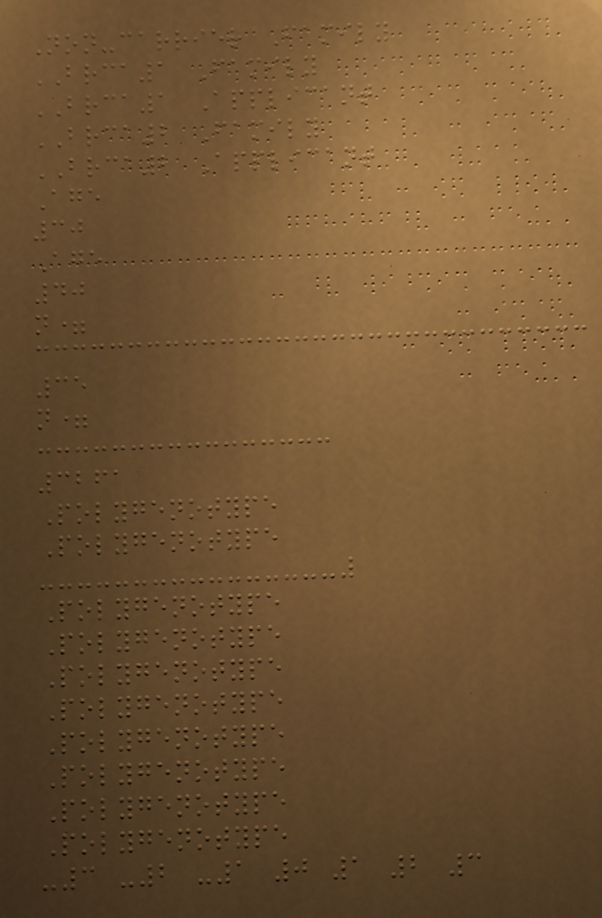Non-carrier Family
BRCA1 Family
BRCA1 Applicant
BRCA2 Family
BRCA2 Applicant
Age
30
Age
40
n=
35
n=
3261
Polygenotype
Polygenotype
Polygenotype
Polygenotype
Polygenotype
Polygenotype
Polygenotype
Polygenotype
Polygenotype
Polygenotype
-3 -2 -1 0 1 2 3
